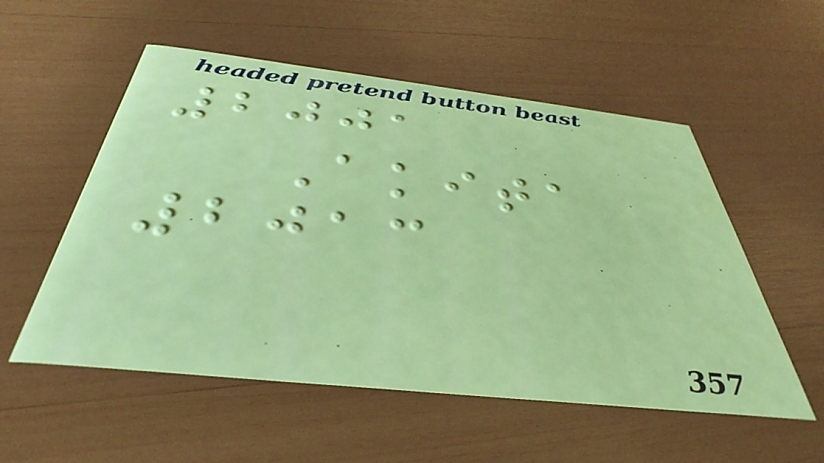2001
Akita
2013
